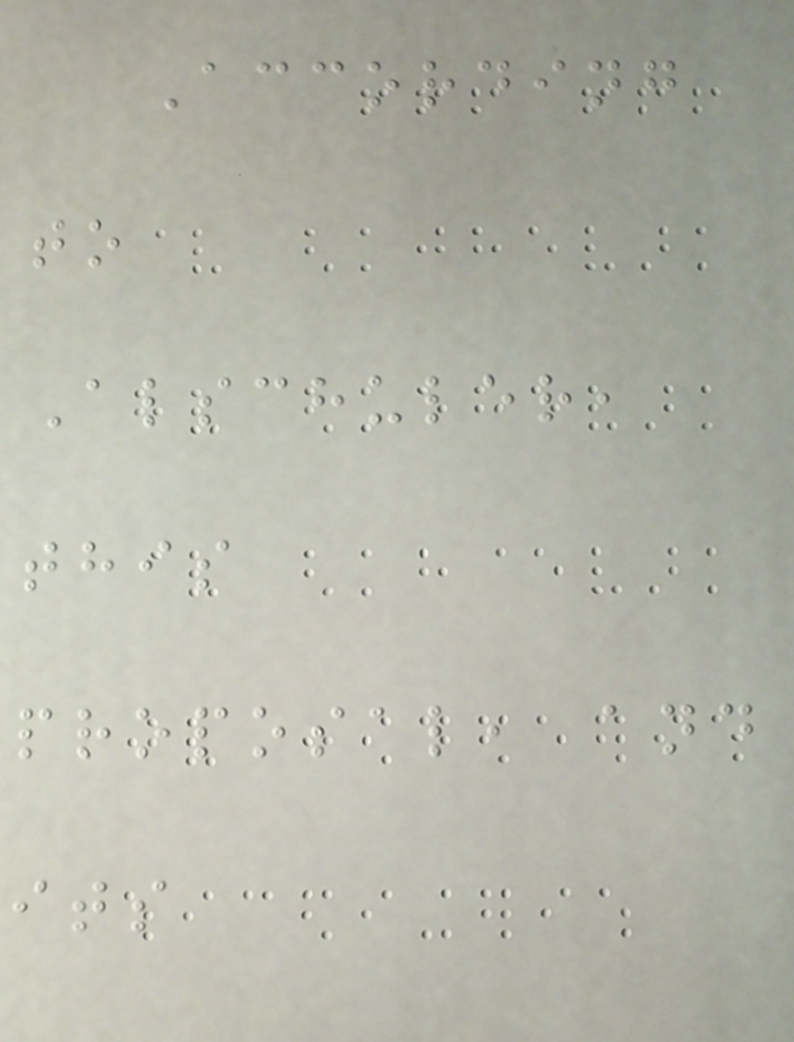According
to
Alschuler,
this
proposal, and
its
